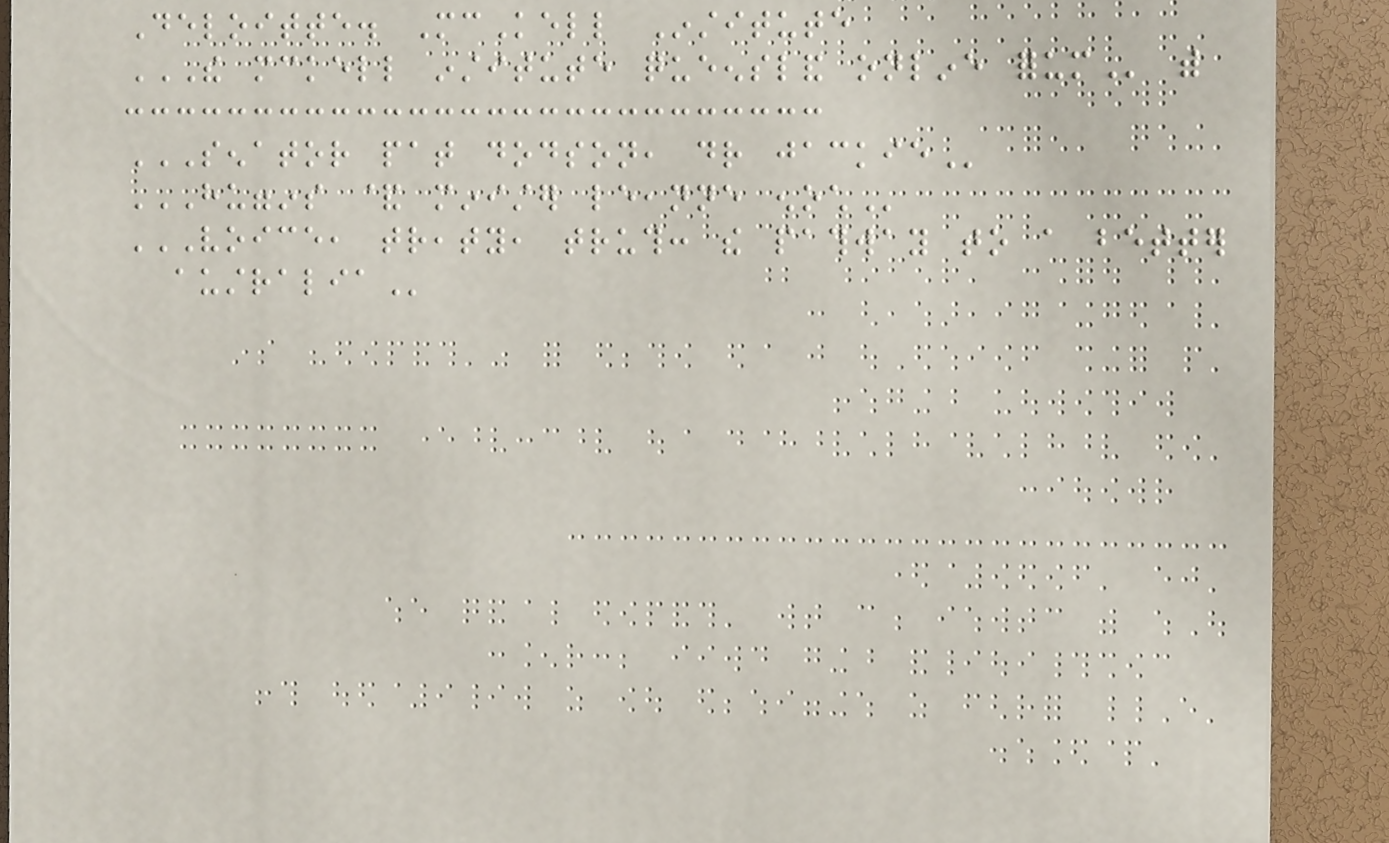Deloitte. McKell Institute
THE MCKELL INSTITUTE QUEENSLAND ONLINE FORUM with
SENATOR PAT DODSON, DR JACKIE
HUGGINS & MINISTER LEEANNE ENOCH
VOICE, TREATY, TRUTH: THE PATHWAY TO A BETTER
AUSTRALIA
